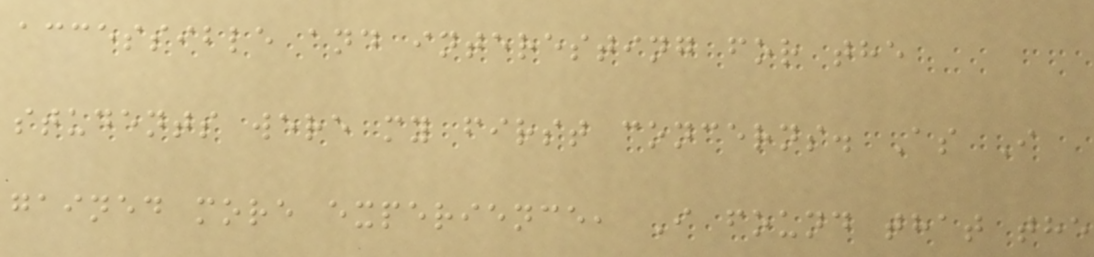accessible and interesting for the
students were my first concerns. As I
gained more experience, I found that the
